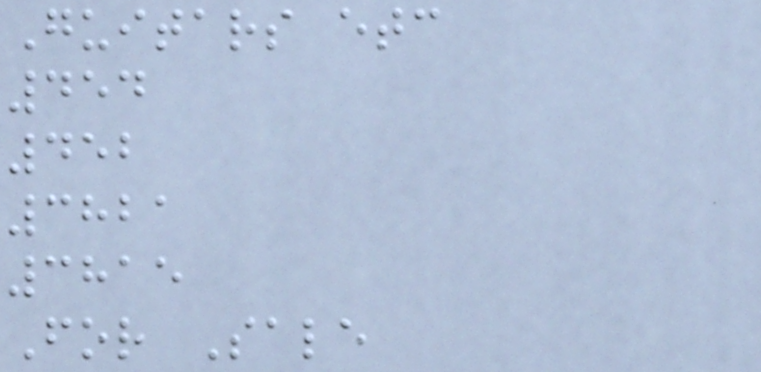Guitars etc
454
452
3821
3815
For Sale
